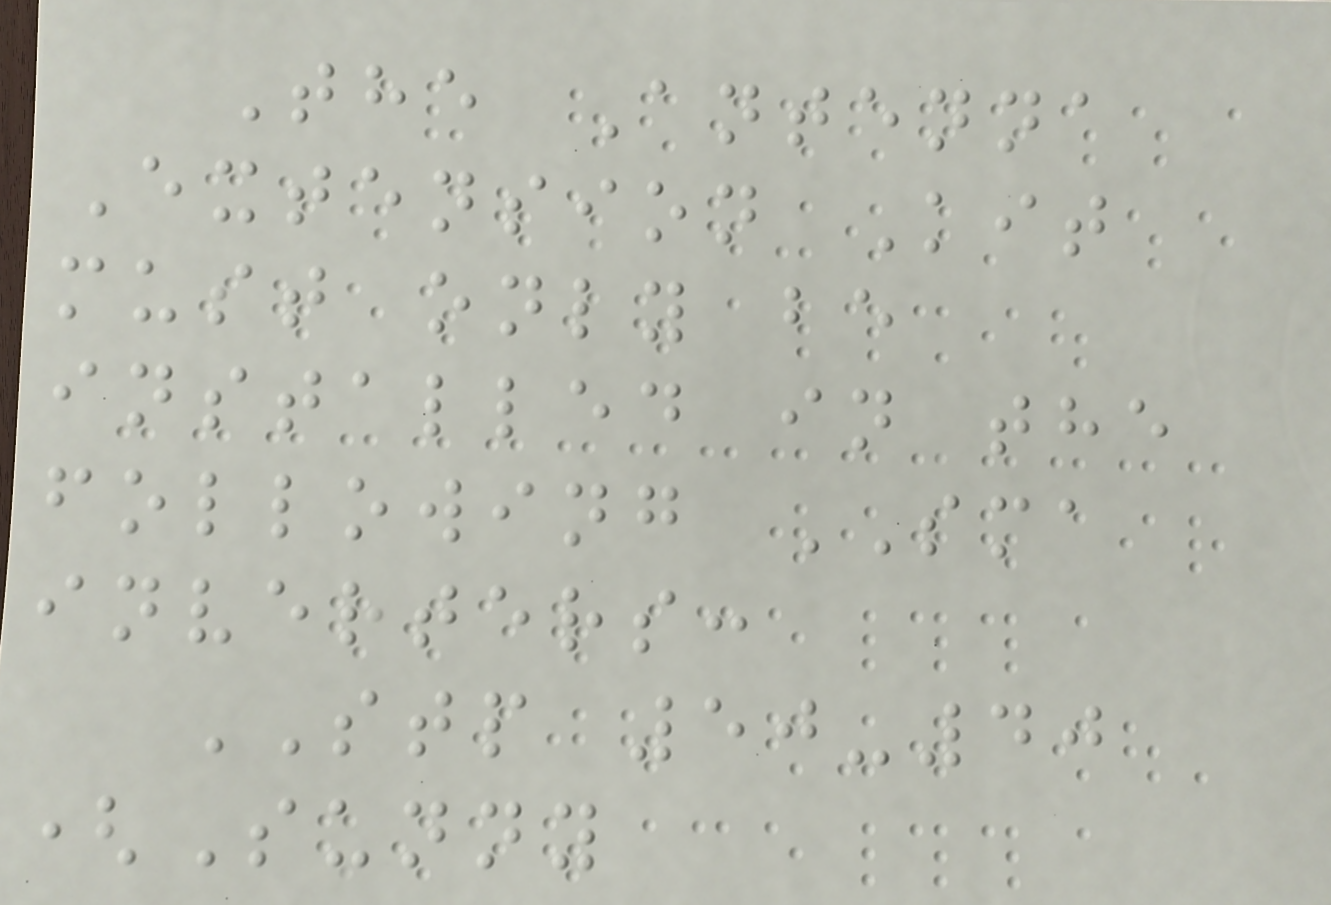The Antenna
Extension Kit
must only be
installed in the
following SMA
inverters:
STP 50-40
(Sunny
